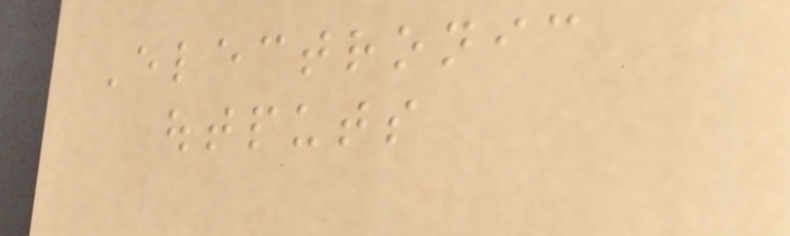Electronic
outputs
